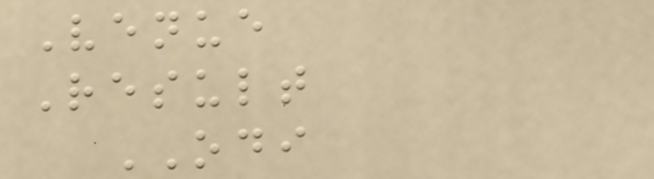Venue
Result
ODI
